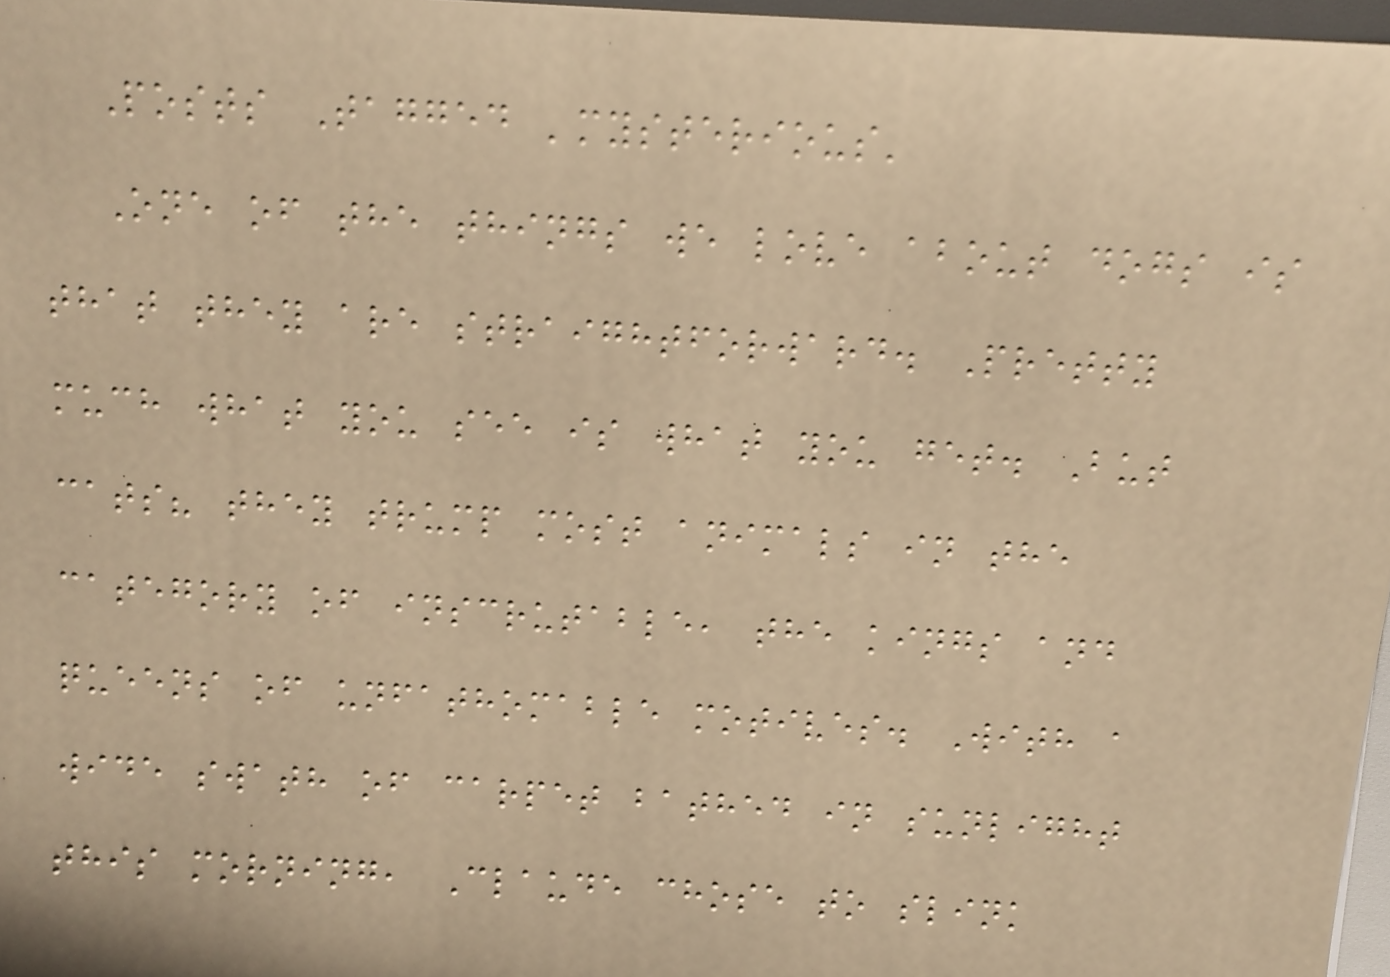Posts Tagged 'mysterious'
One of the things we love about dogs is
that they are straightforward. Pretty
much what you see is what you get. But
cats? they trump most animals in the
category of inscrutable, the kings and
queens of unfathomable motives. With a
wide swath of carpet bathed in sunlight
this morning, Claude chose to slink
